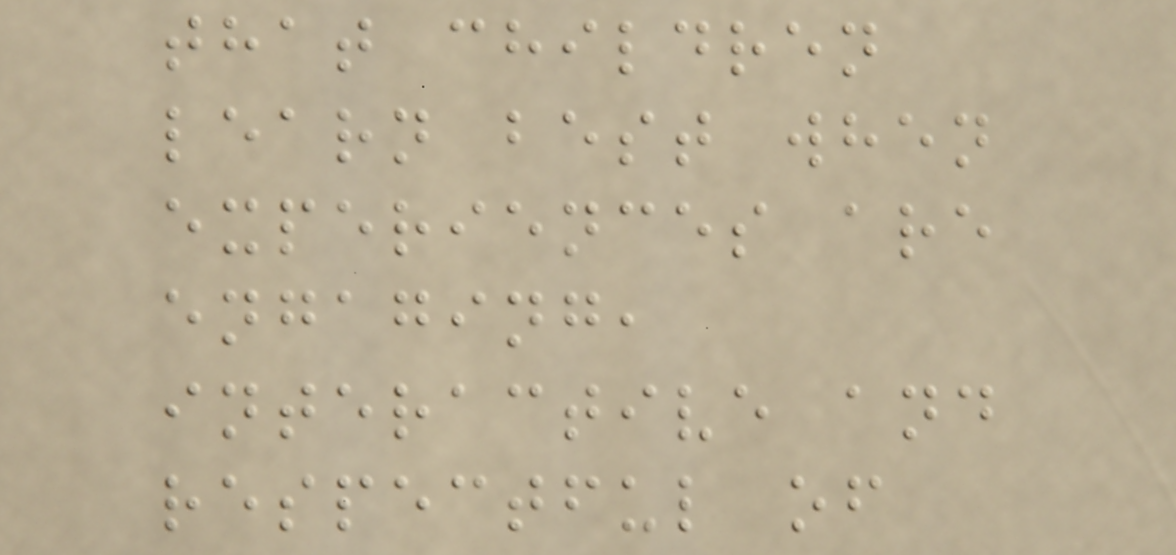that children
learn best when
experiences are
engaging,
interactive and
respectful of
